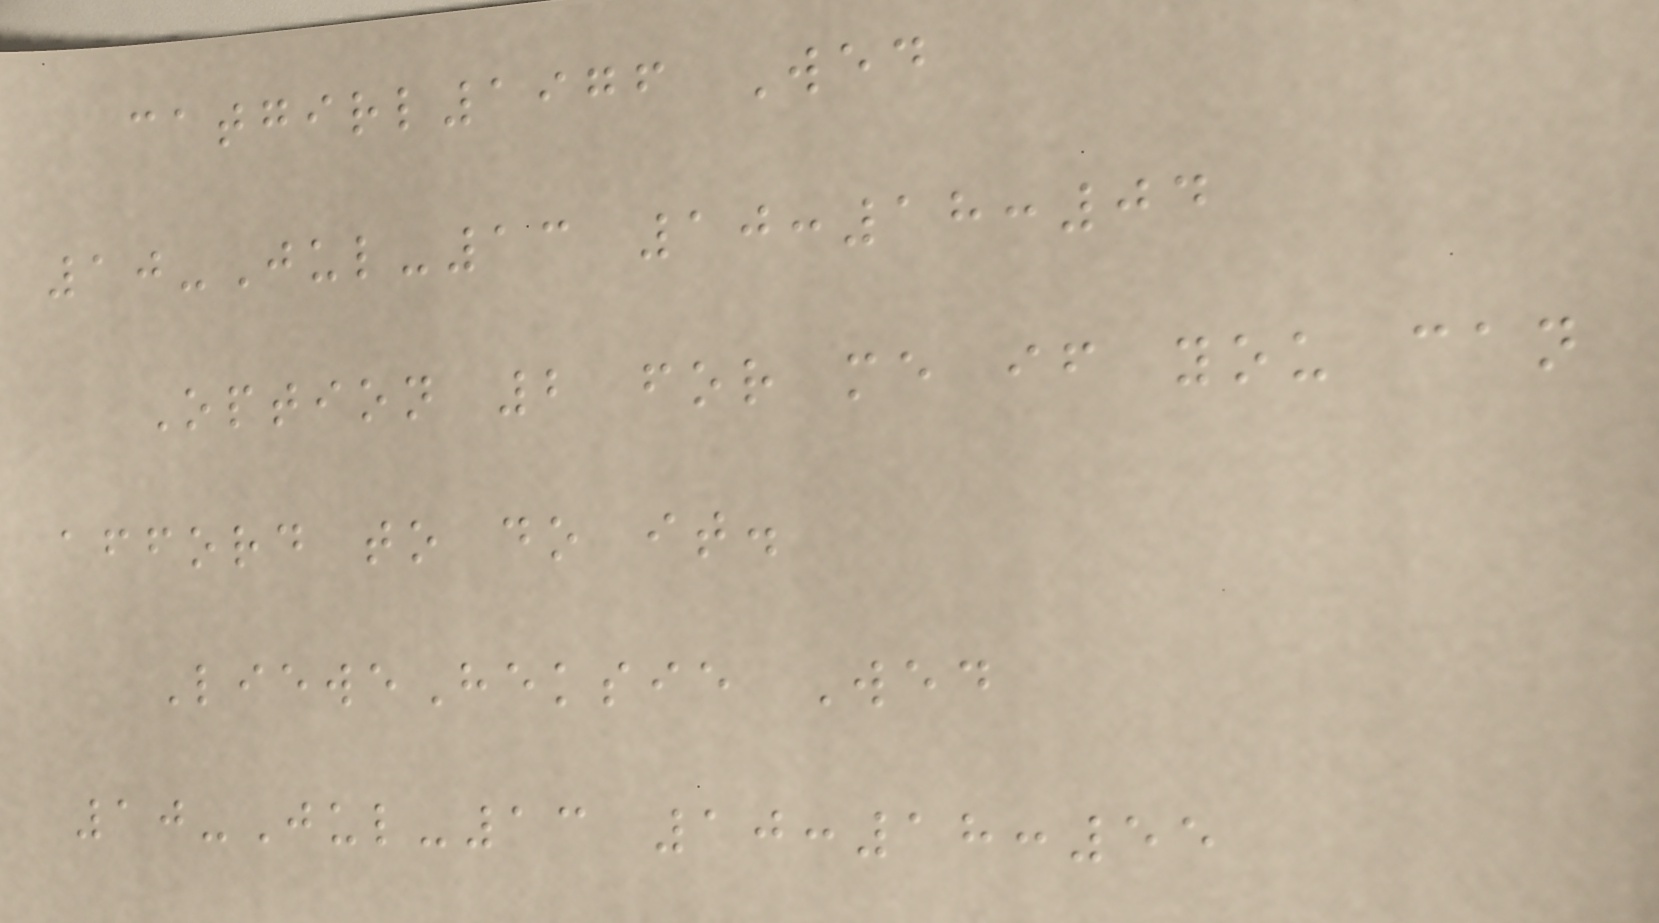catgirl1976 Wed
10-Jul-13 10:18:04
Option 2 for me if you can
afford to do it.
LieweHeksie Wed
10-Jul-13 10:18:55
